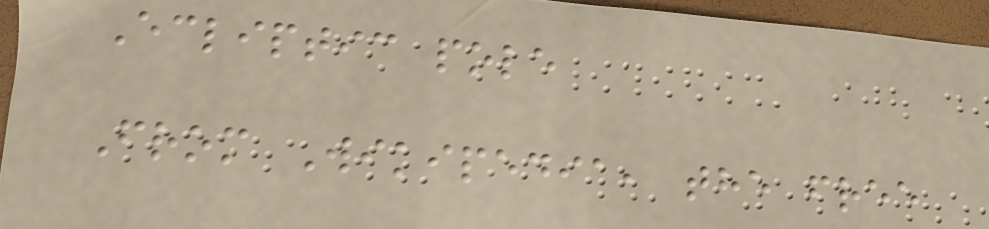Ecliptic pole
From Wikipedia, the free
